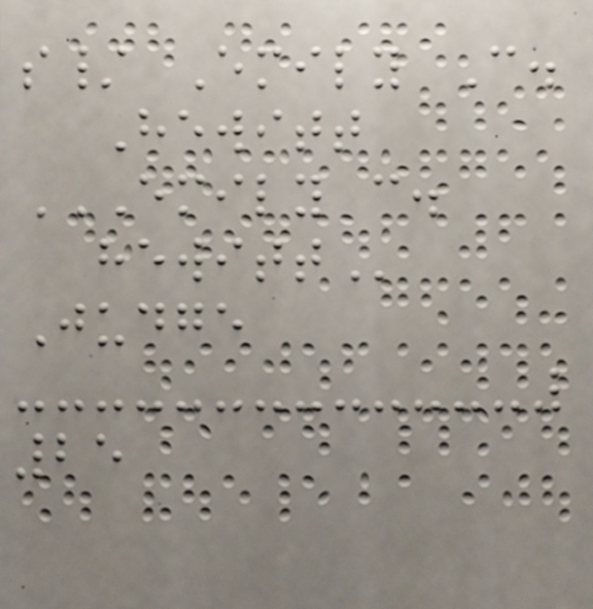s/ Emily C.
Hewitt
EMILY C.
HEWITT
Judge
25
